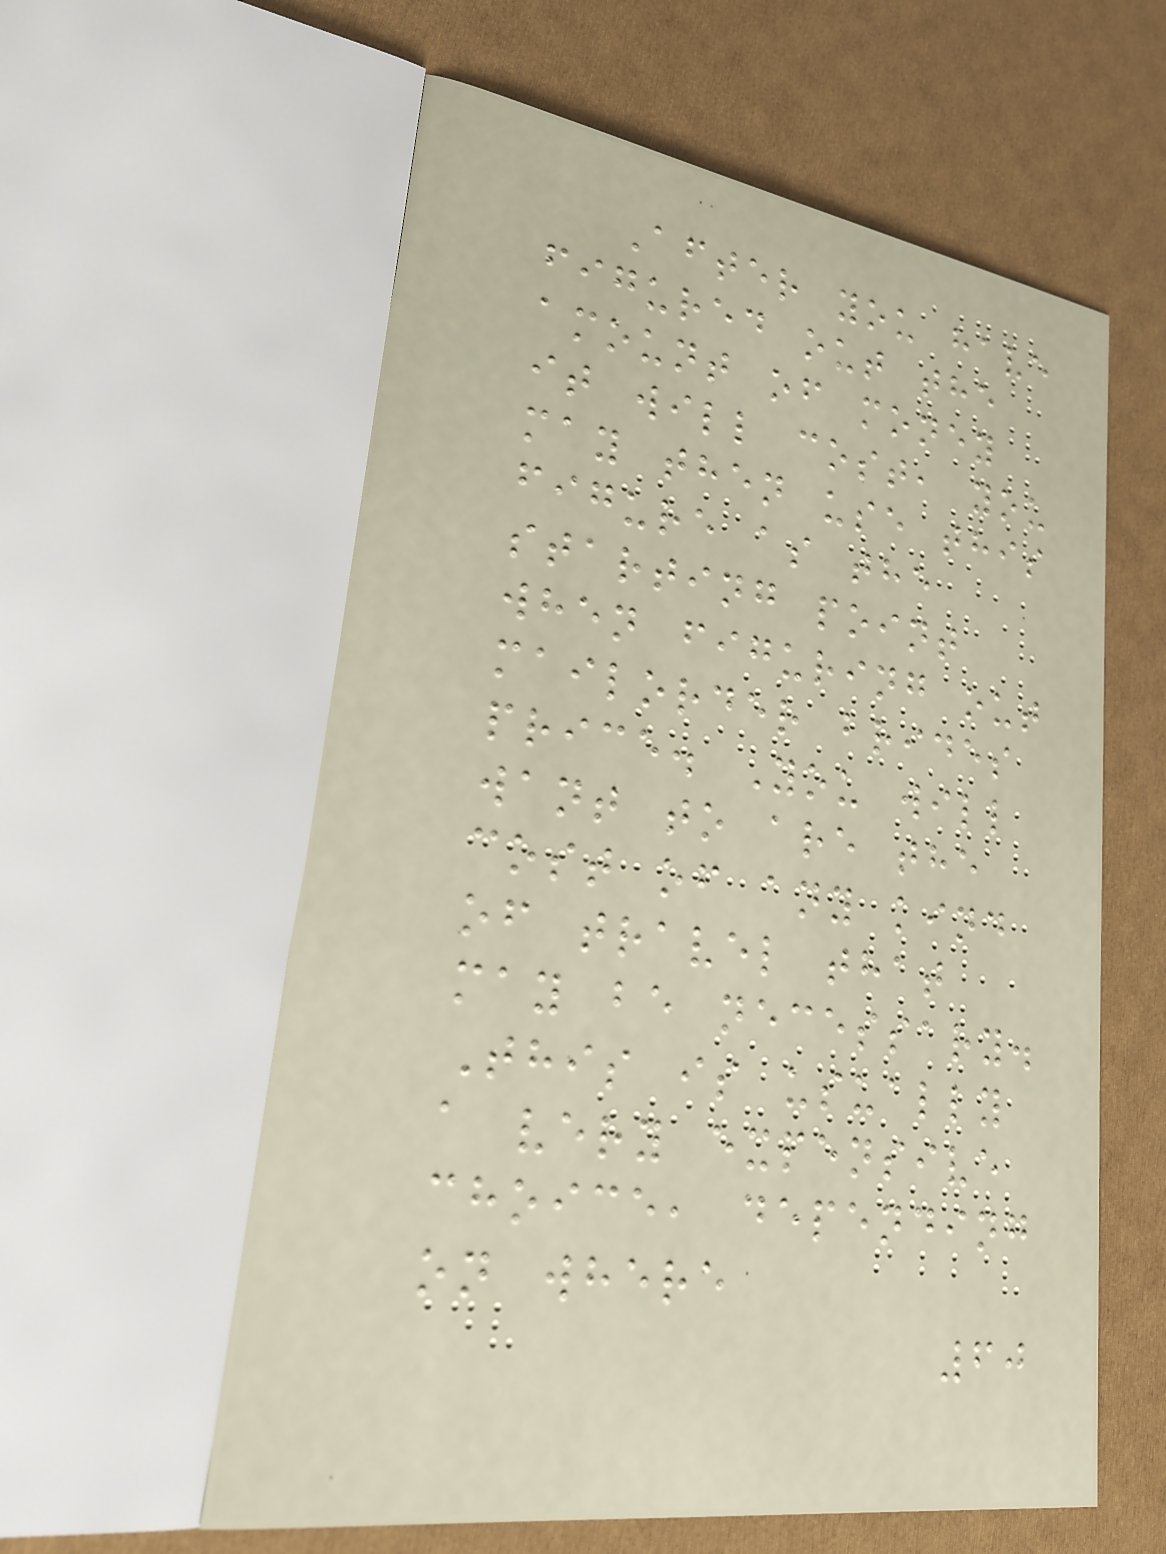After you have
figured out the
amount of money
it will cost, you
may then use this
figure as the
starting point
when figuring out
mailorder brides
price. You will
want to are the
cost of any kind
of travel that
may be necessary.
This is usually
a very expensive
choice, depending
on where
60
